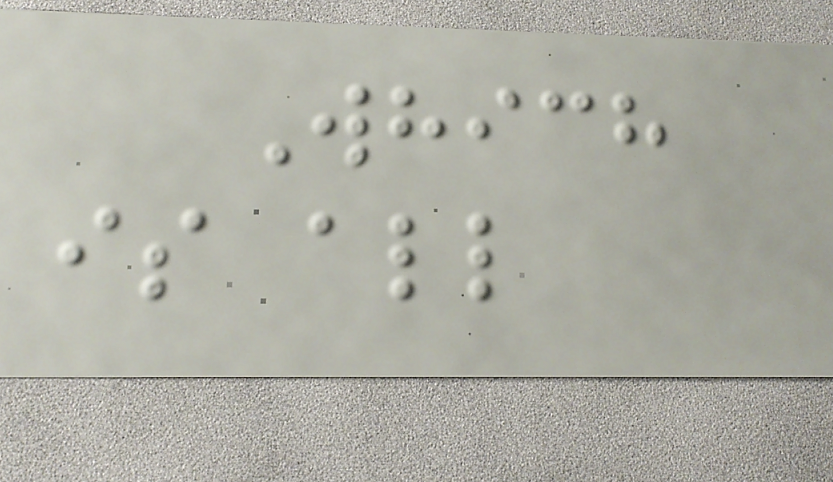Which
is all
